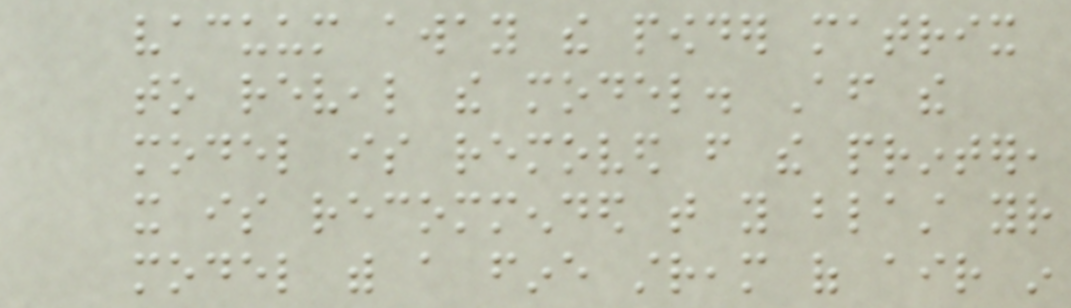vacuum away the powder matrix
to reveal the model. After the
model is removed from the printer,
it is recommended that you blast your
model with a fine stream of air in
